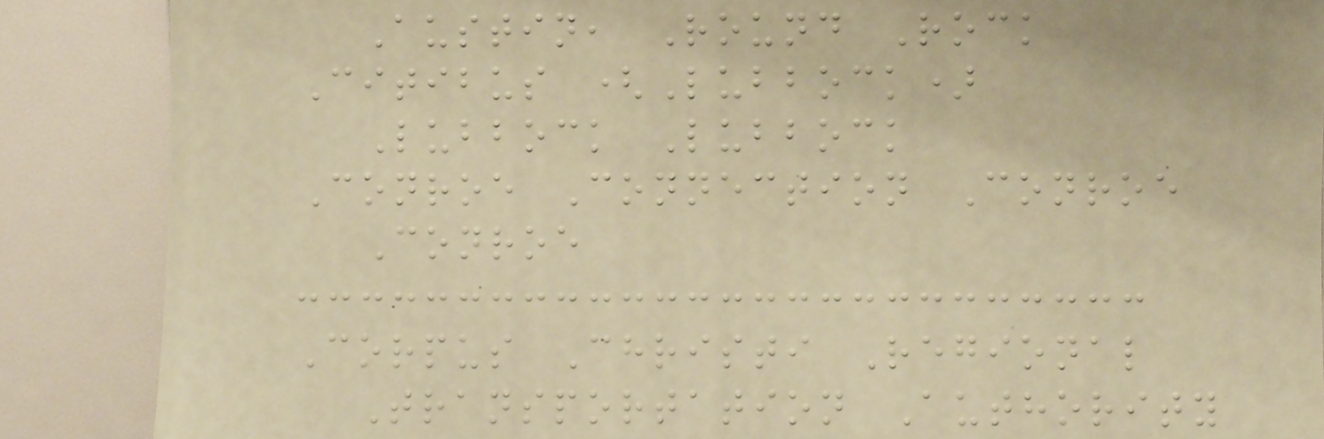Austin, Round Rock
Citibus (Lubbock)
Lubbock Lubbock
Conroe Connection Conroe
Conroe
Corpus Christi Regional
Transportation Authority
